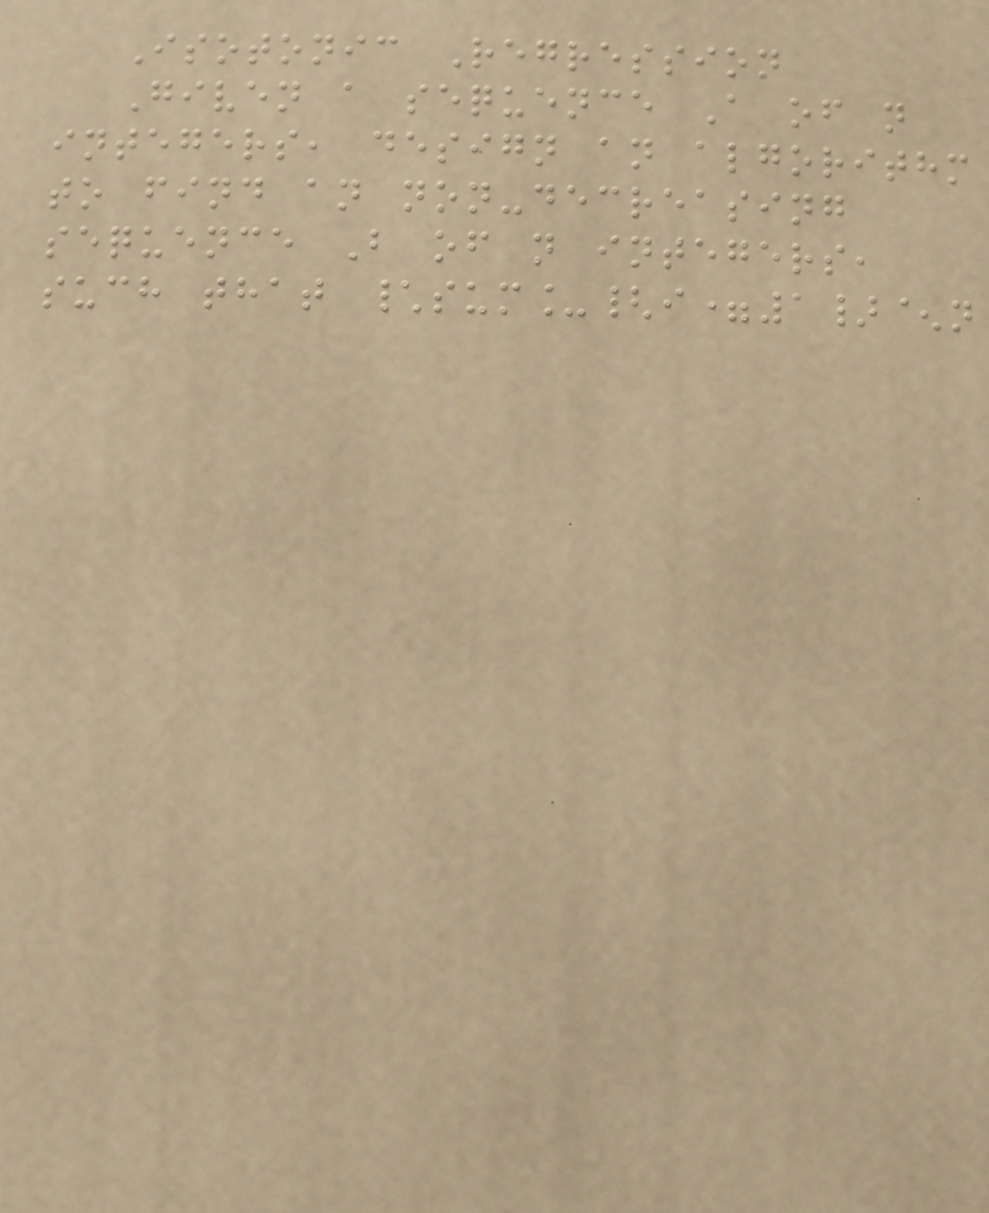Isotonic Regression
Given a sequence A of n
integers, design an algorithm
to find an non-decreasing
sequence B of n integers,
such that \sum_{i=1}^n
